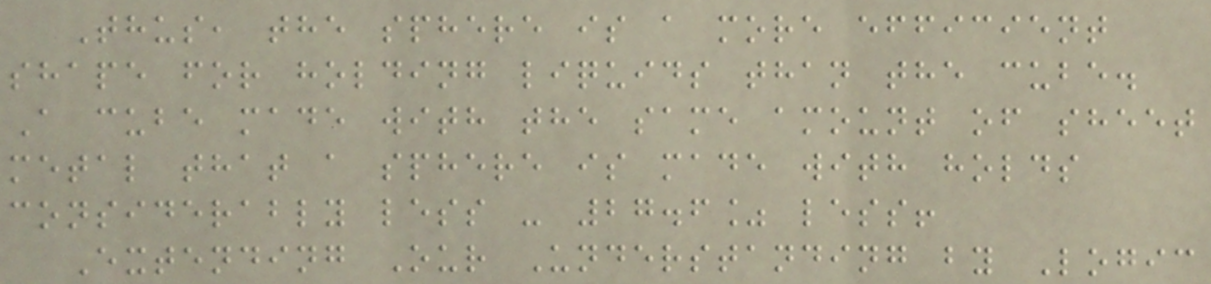Thus, the sphere is a more efficient
shape for holding liquids than the cube.
A cube made with the same amount of sheet
metal that a sphere is made with holds
considerably less - 27.6% less!
Extending Our Understanding by Logic
